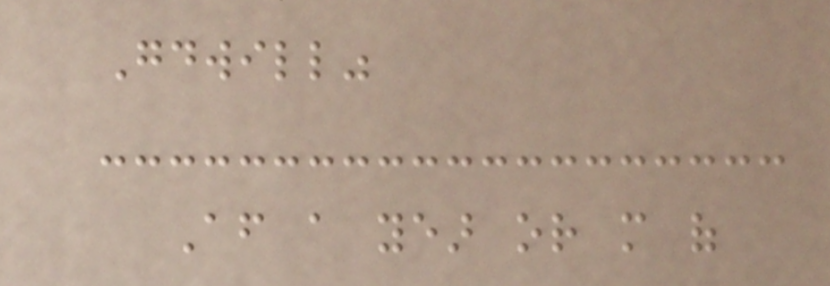Goodwill"
After a year or more of
